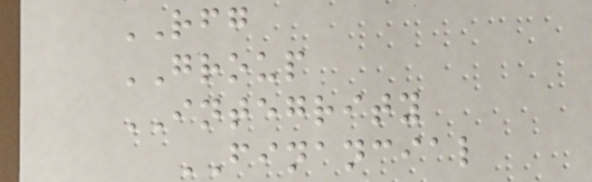RFG
GROUP
INTEGRITY
FINANCIAL
